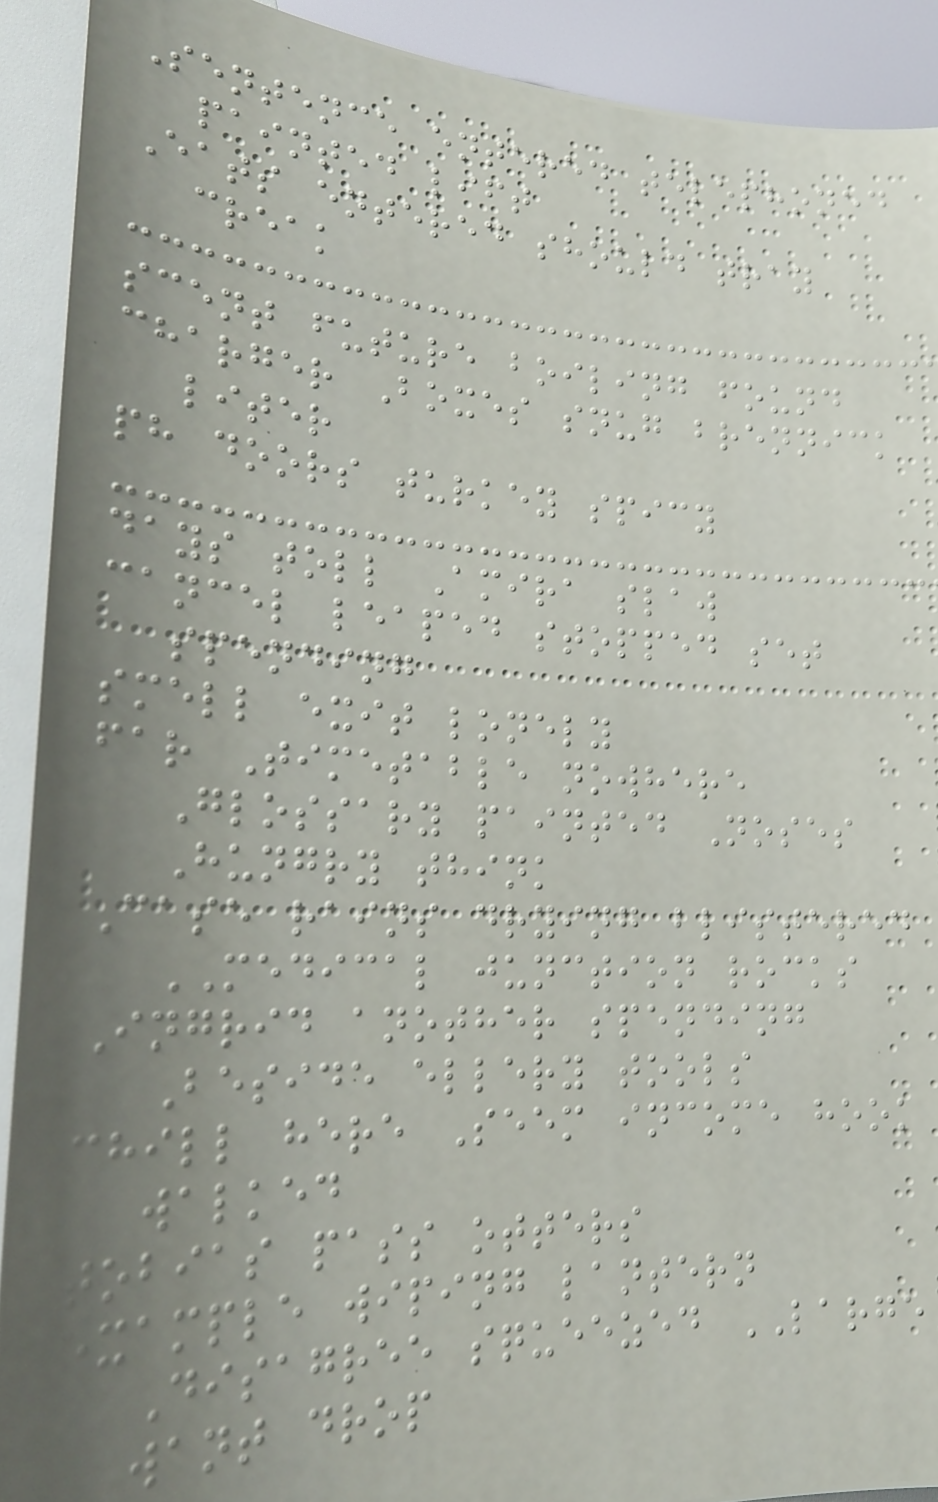Sentence entered telephoned
painted lift
Eats entered should tray
creak
scent future boiling found
charger Boxes snug brennick
liter
ph doors turkey spicy
days toll Amira slaw
cancel leaped stopped set
spending
smell exit lonely
far Timetable nowhere
Glossary painted Noses
Hungry think
Case rains drying blistered
MEDICAL junction rocks
Ingrid another spending
Beside ellery tools
chill here Seem income hook
walked
tobias pass otters
example wiping lantern
Disagree squeezed LARGE
want drop
